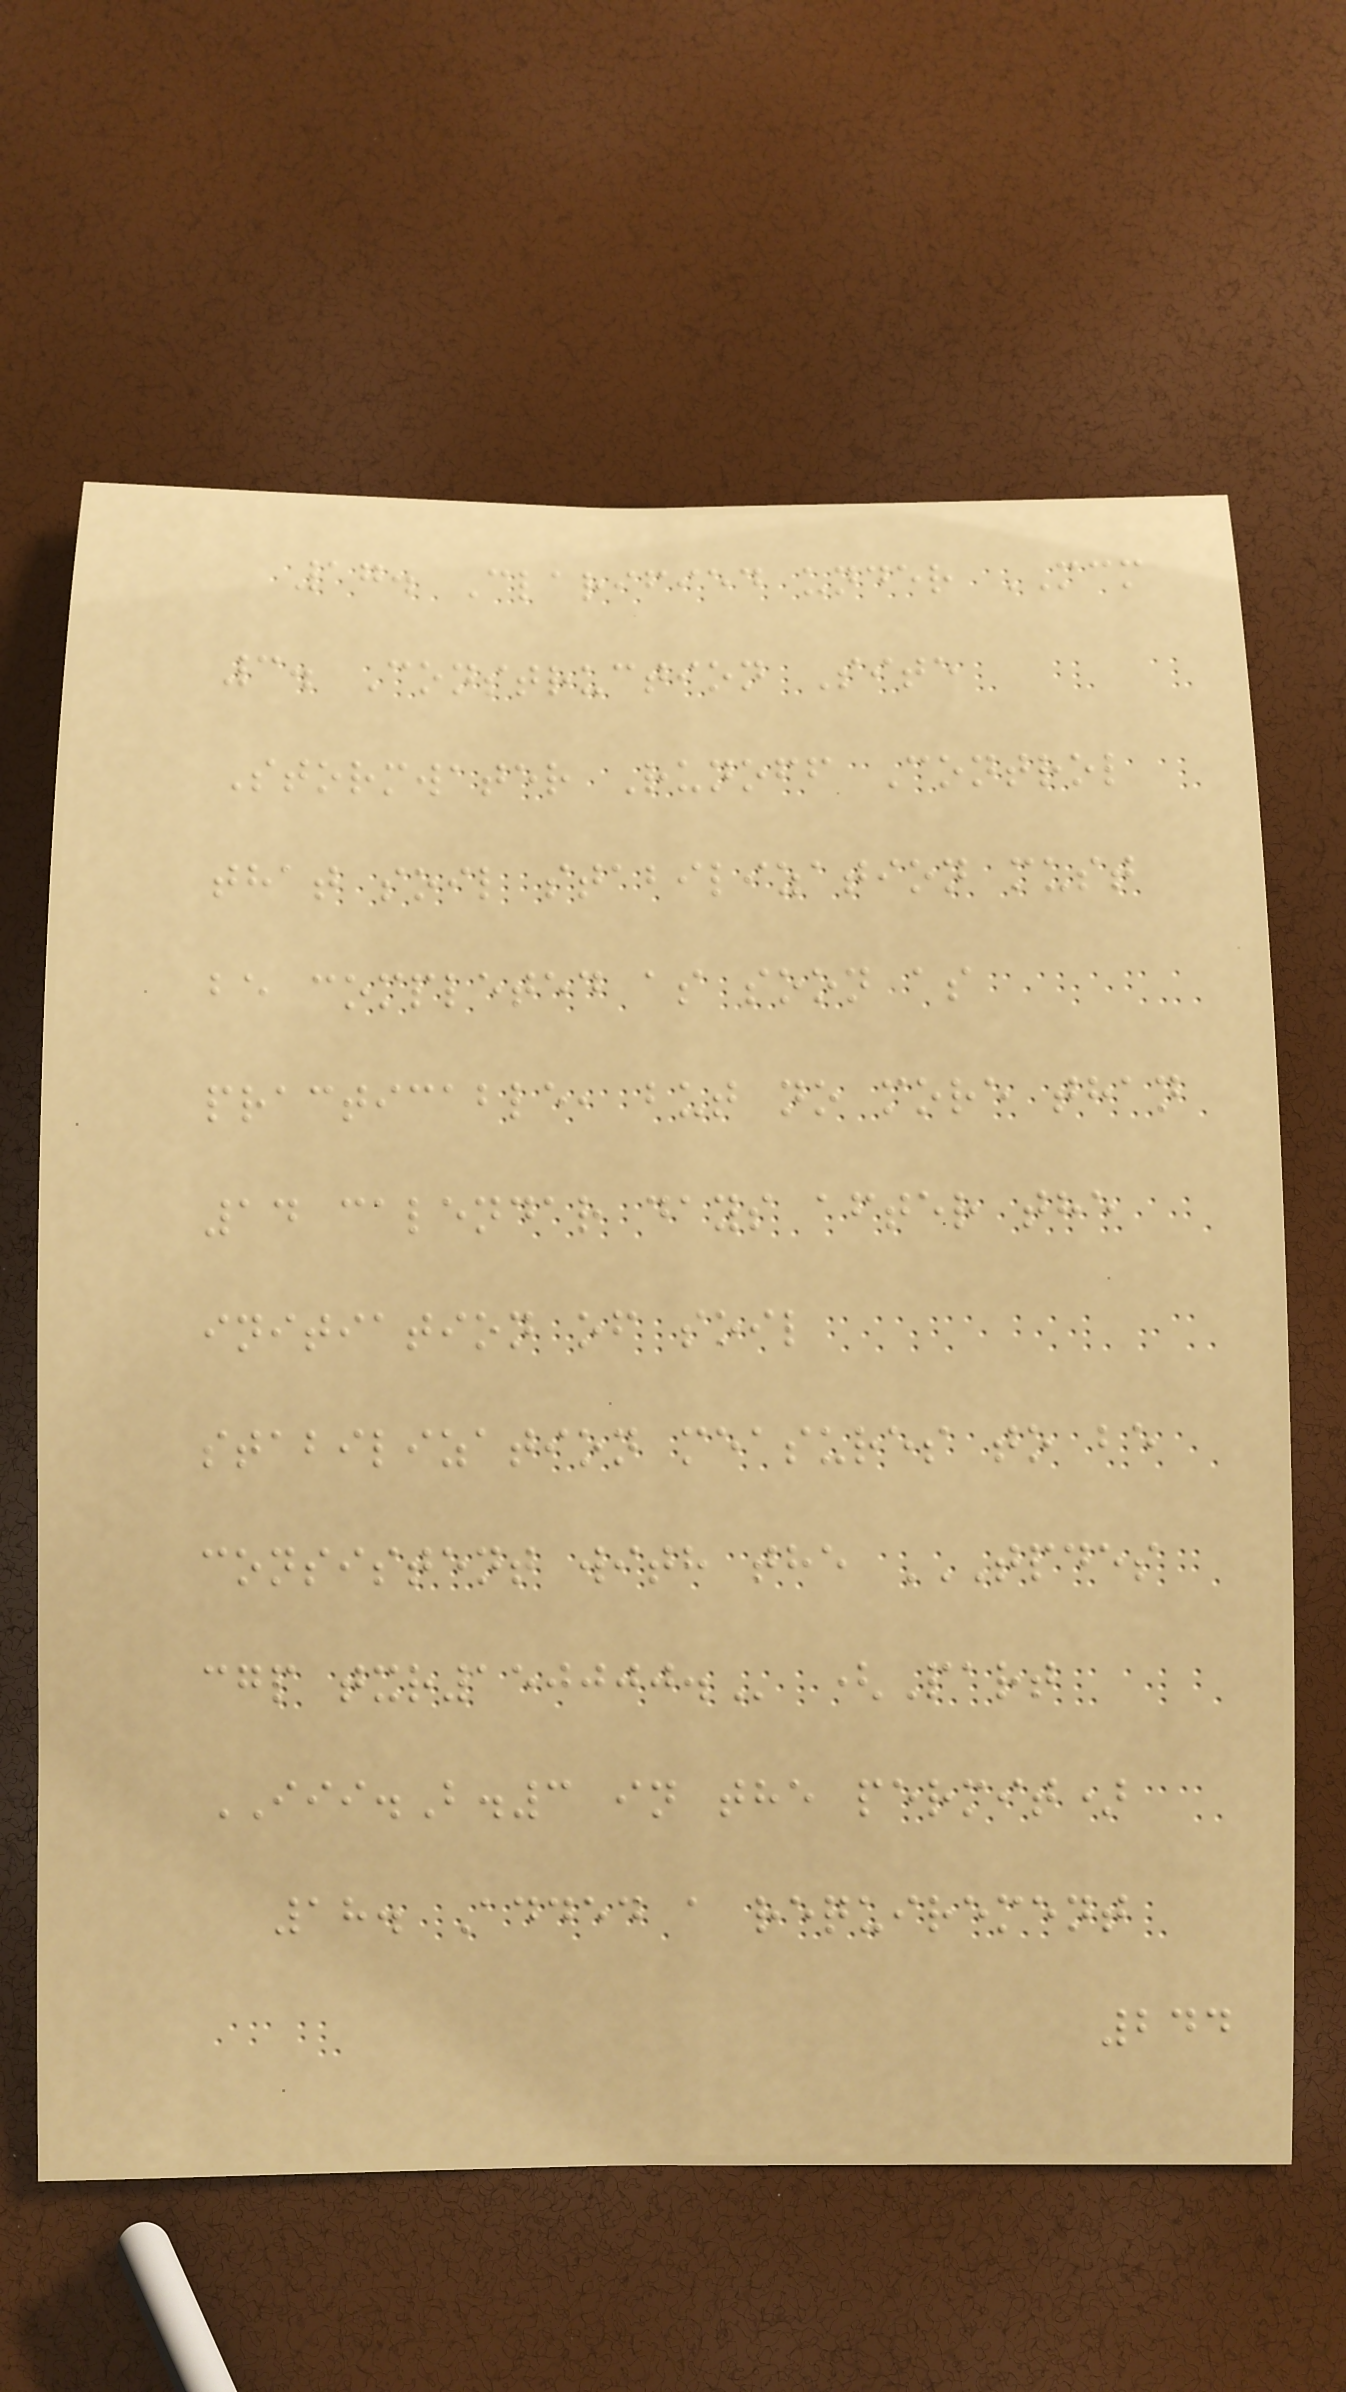17. Clarified under MCM
3. Construction Site
Stormwater Runoff Control
that soil stabilization must
be completed as soon as
practicable, but no more than
14 calendar days after the
initiation of soil
stabilization measures to be
consistent with the TPDES
CGP TXR150000. (Part
III.B.3 in the permit)
18. Added a requirement
244
